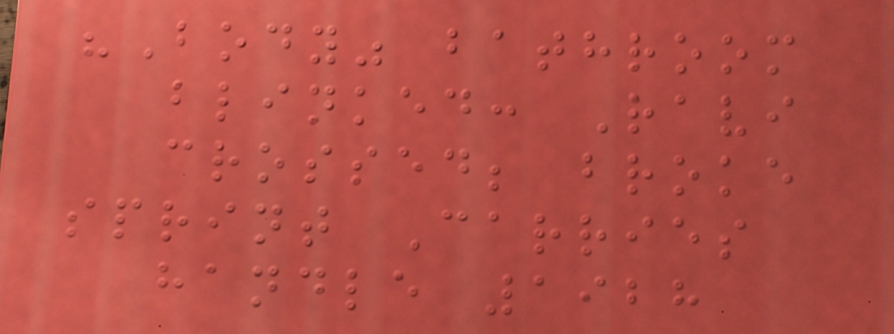"Body" bathroom
blinked: Ravi
crossed; broke
sprint Carries
handle 1928
